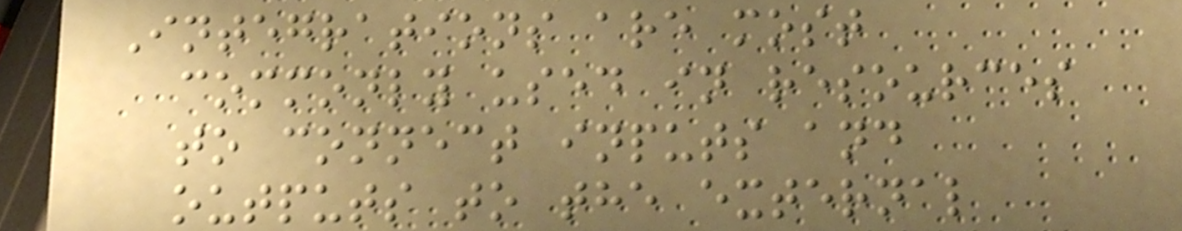Integrations are most
commonly used in resources
to connect inputs and
outputs to the external
